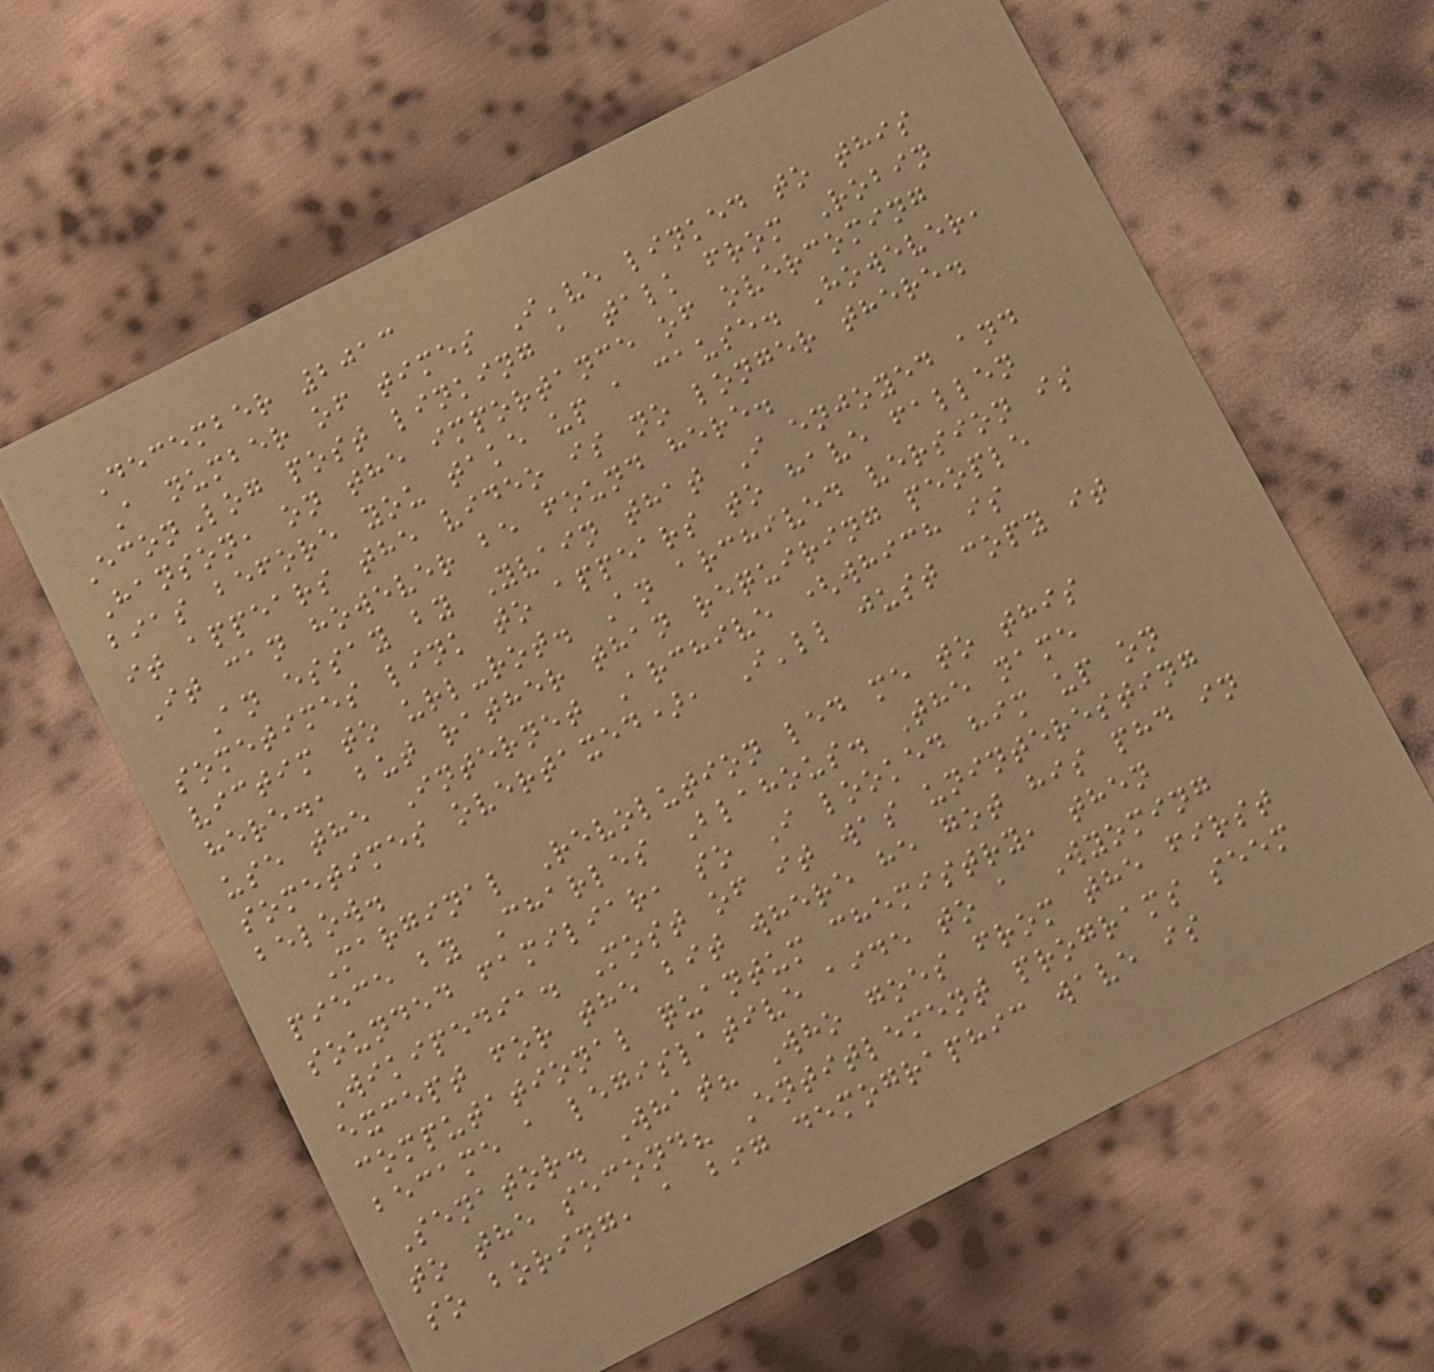December 2013
A number of times I've linked to this
EconLog post linking a talk from Robin
Hanson, on the importance of overcoming
bias before you take up a cause. However,
it appears the video is no longer there.
It can however be found here.
An essay by Yvain that I enjoyed and
sometimes link to appears to have fallen
victim to url-rot. An archived version is
here., but rather than requiring people
use the Internet Archive (which is
sometimes overtaxed), I'll just copy it
below.
Marginal Revolution led me to this
piece by Charles Blahous. The name
sounded familiar, so I looked him up on
Wikipedia. Most of it was uninteresting
except for the bit where he got his phd in
computational quantum chemistry, then
became a legislative aide to a Wyoming
Senator. What? Who goes from the first
to the second? Entitlement programs seem
so boring, a big demographic wave is
